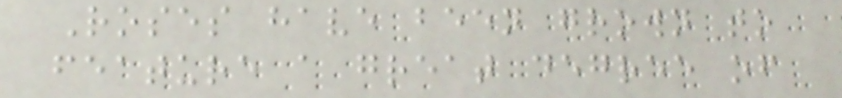Roses have been grown to
feature a great degree of
